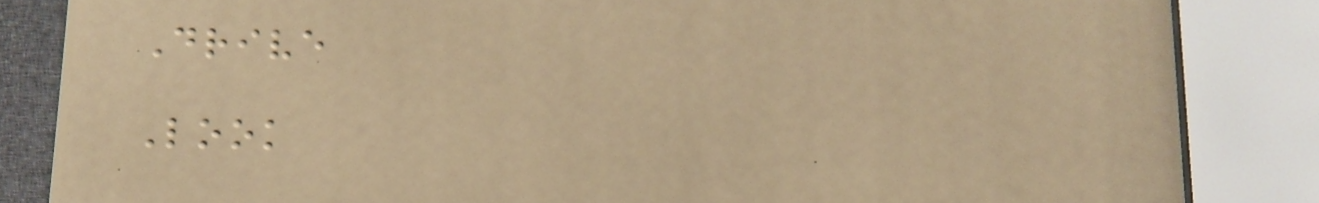Drive
Look
